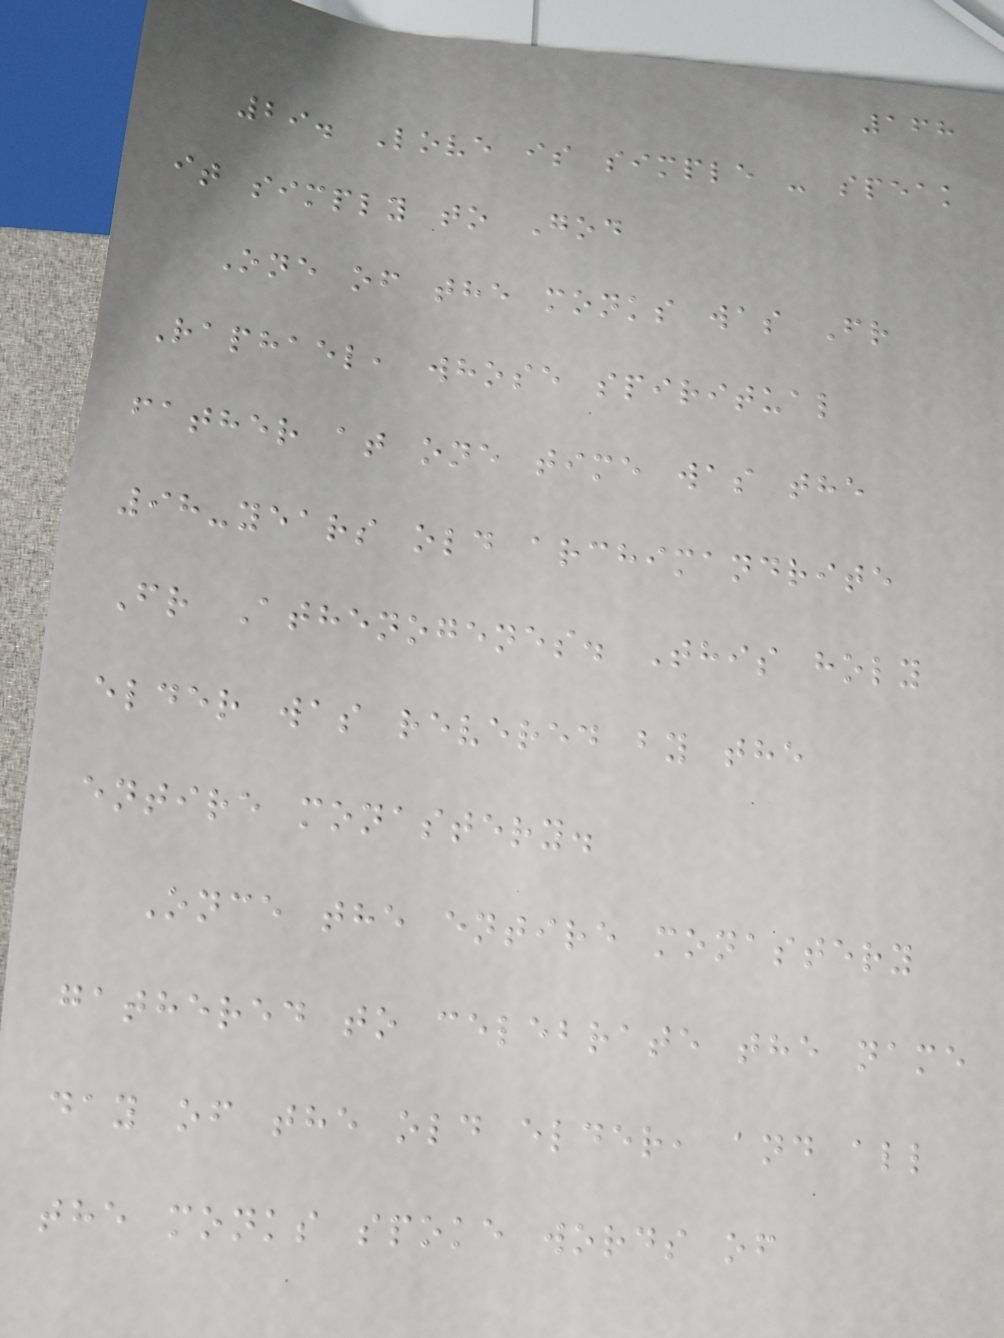168
29. Love is simple - speak
it simply to God
One of the monks was Fr
Raphael, whose spiritual
father at one time was the
98-years old archimandrite
Fr Athenogenes. This holy
elder was revered by the
entire monastery.
Once the entire monastery
gathered to celebrate the name
day of the old elder, and all
the monks spoke words of
